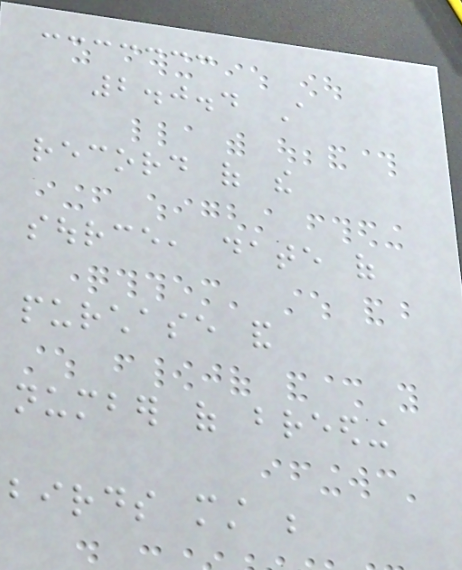2.0.4 A
record of the
source, date of
purchase and
number of breeding
birds must be
